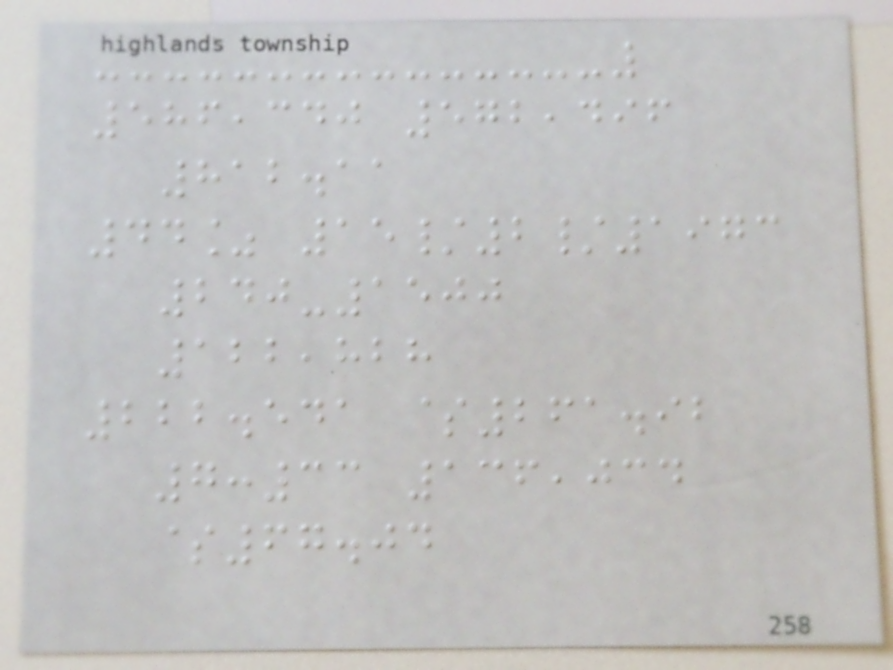586,340 572,496
812.11
44% 15/2/1973
240-1500
122,828
222.541 $261.92
7:33 136,034
$67.04
